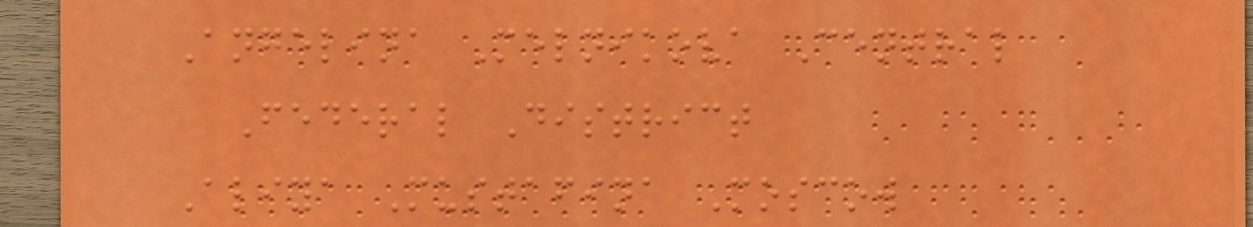Angelina Melnikova Central
Federal District
Aliya Mustafina Moscow
